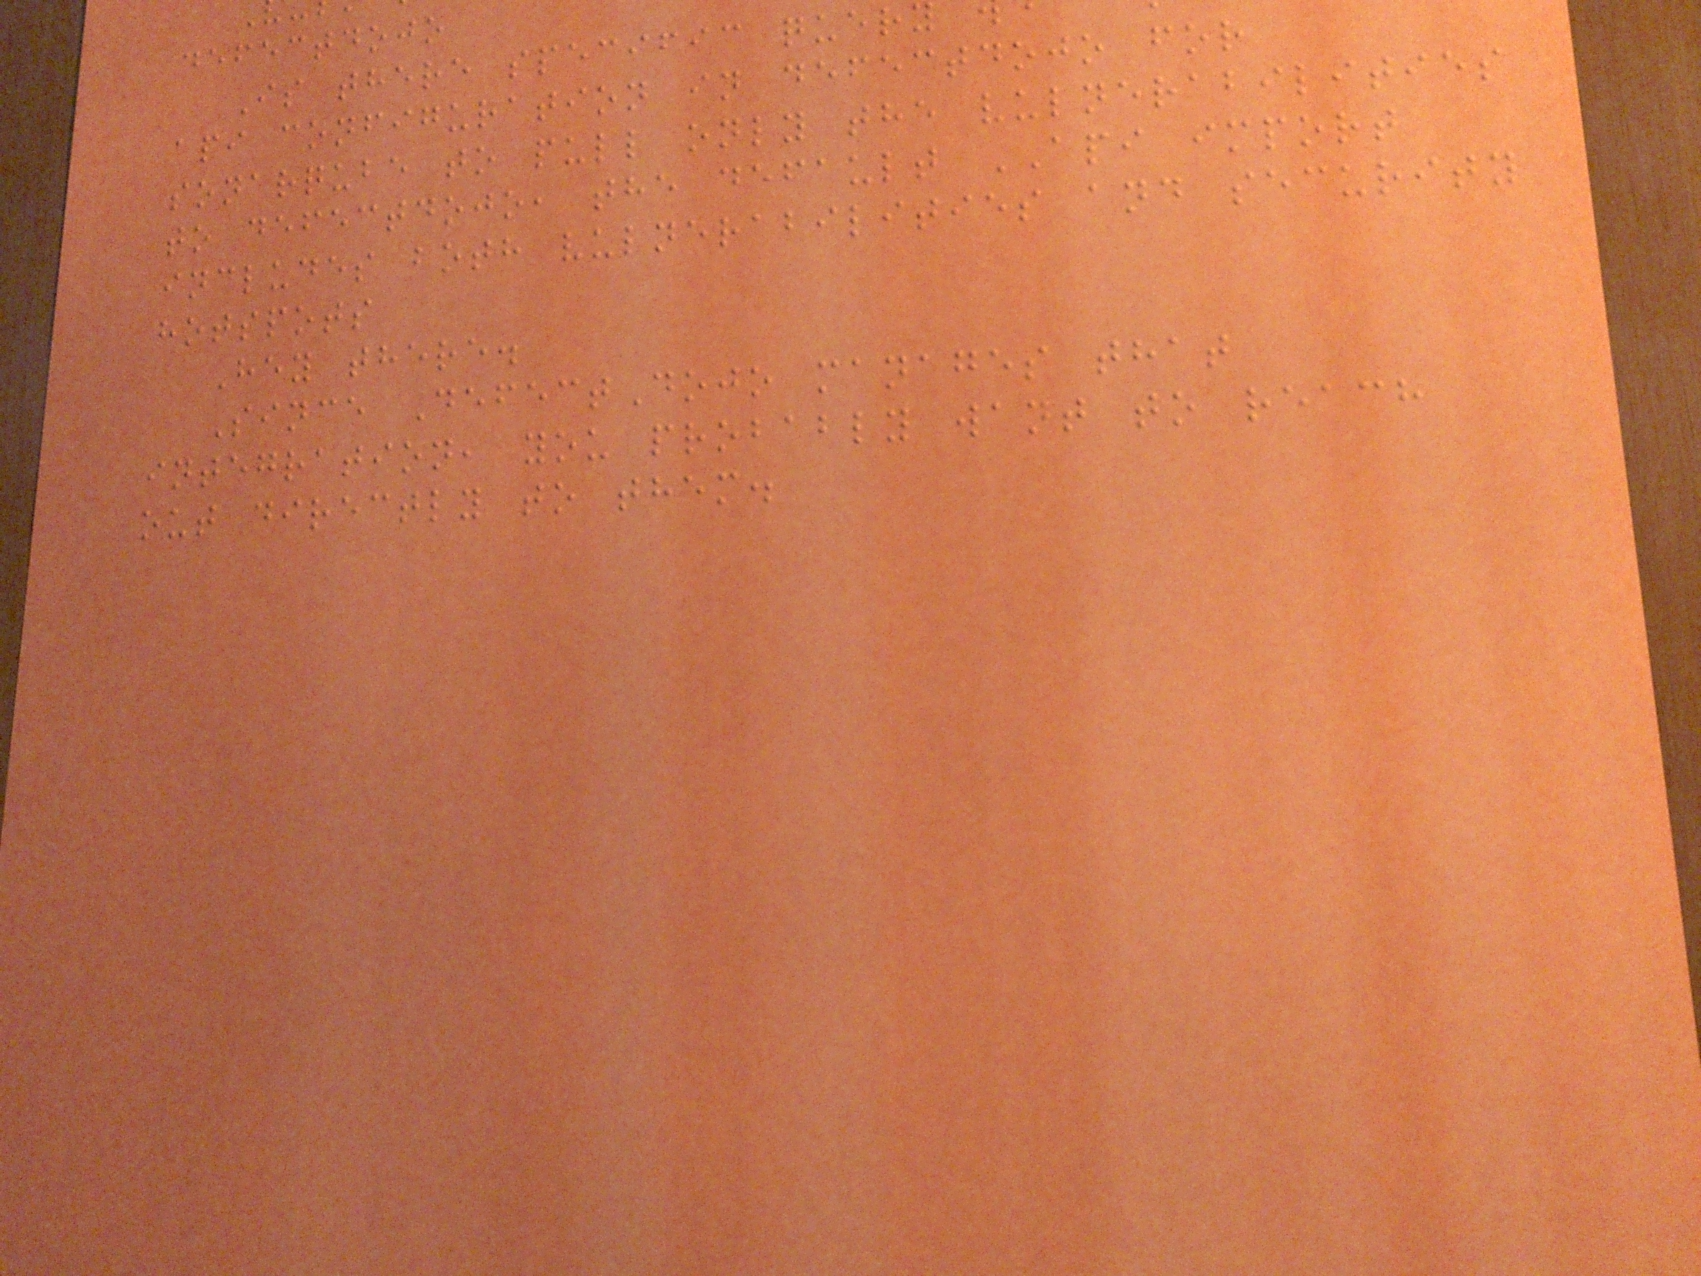defectdojo
Is there specific quer
api configuration in defectdojo for
sonarqube to pull only the vulnerabilities
to defectdojo, the default API import
includes both vulnerabilities and security
hotspots
Hey there.
Since DefectDojo manages that
integration, you probably want to reach
out directly to them.
